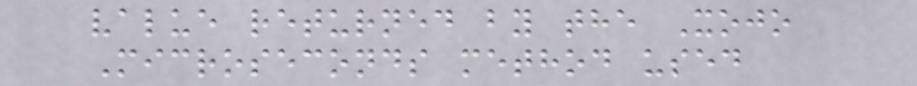value returned by the Xojo
Microseconds method used
